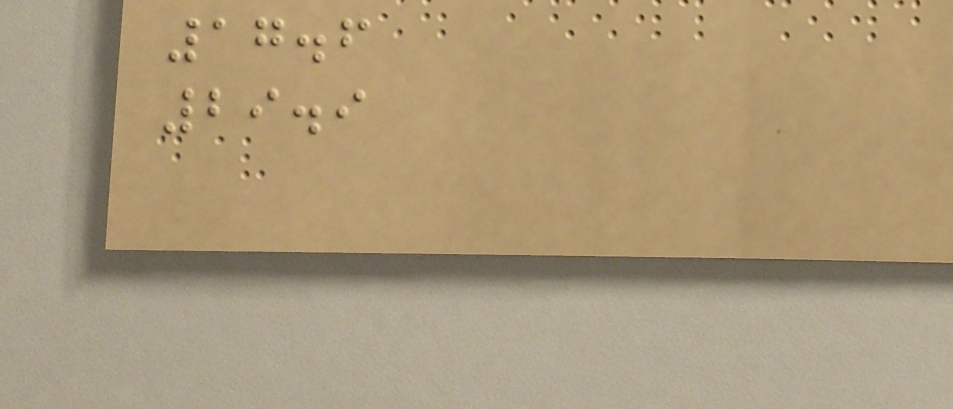17.6
29.9
